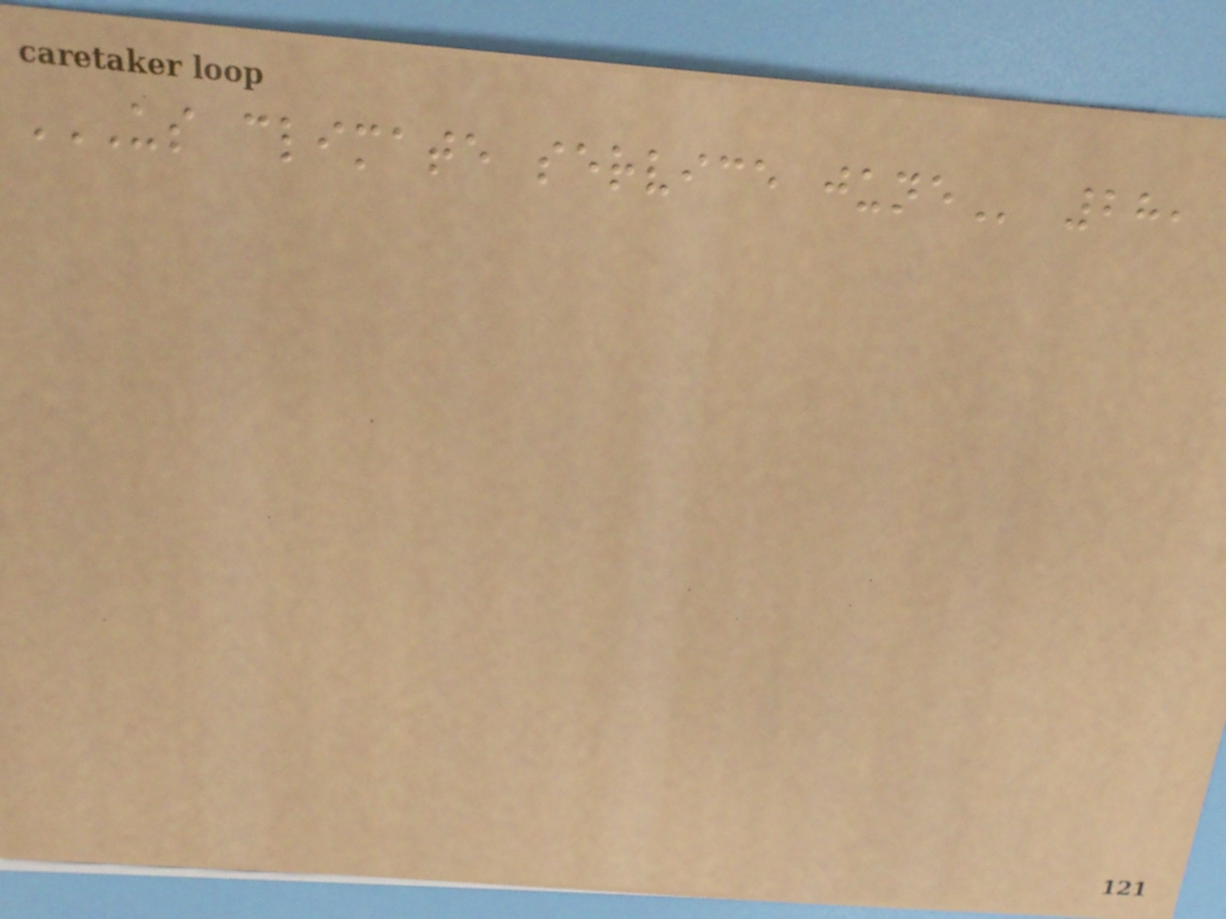US CLIMATE SERVICE JUNE 28,
